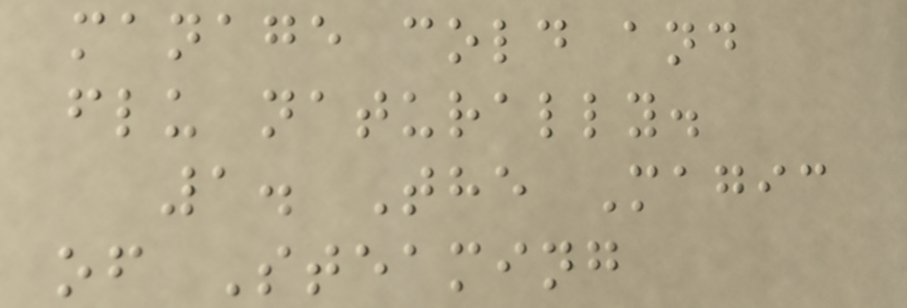manage cold and
flu naturally.
1. The Magic
of Steaming
